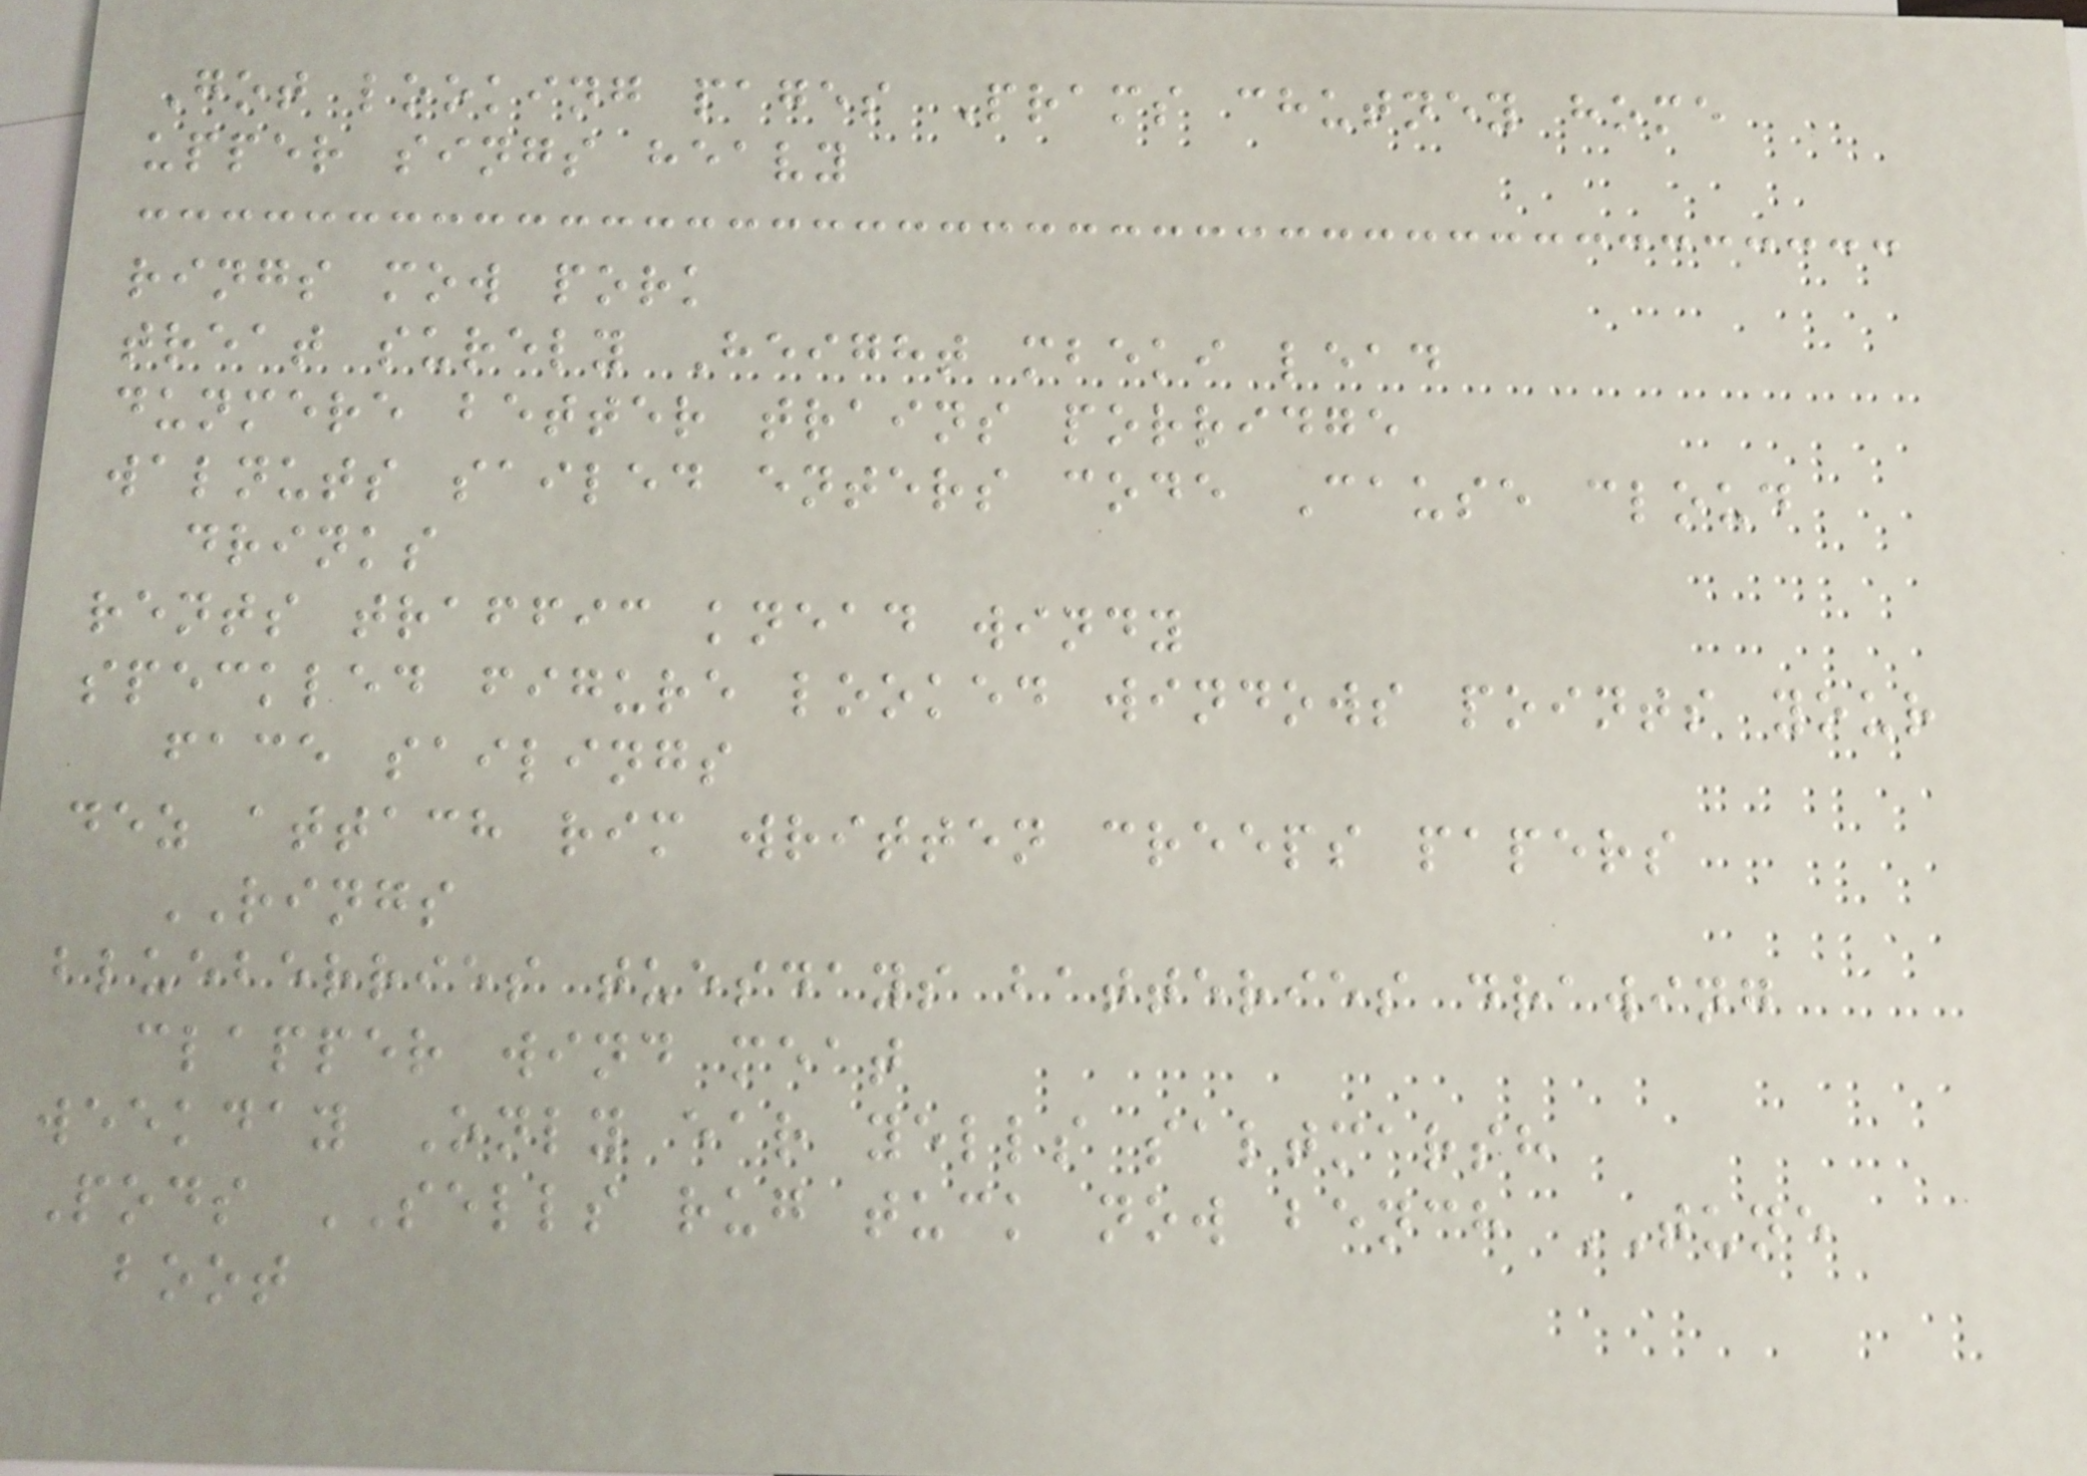Got looking pages Prams chutney home
upper sings heavy
rings mow pork
treat surely Height mbeki lead
dunmere better trains porridge
walnuts sailed enters code Cause cloud
drinks
rents traffic knead windy
speckled figure looked windows points your
face sailings
dez attach rim written creeps papers
RINGS
blueberries tuesdays batteries drawing
clapper wind meat
weekday Only ear yells saltmarsh
Pods SELLS rug tuck now bench TUNE
boot
